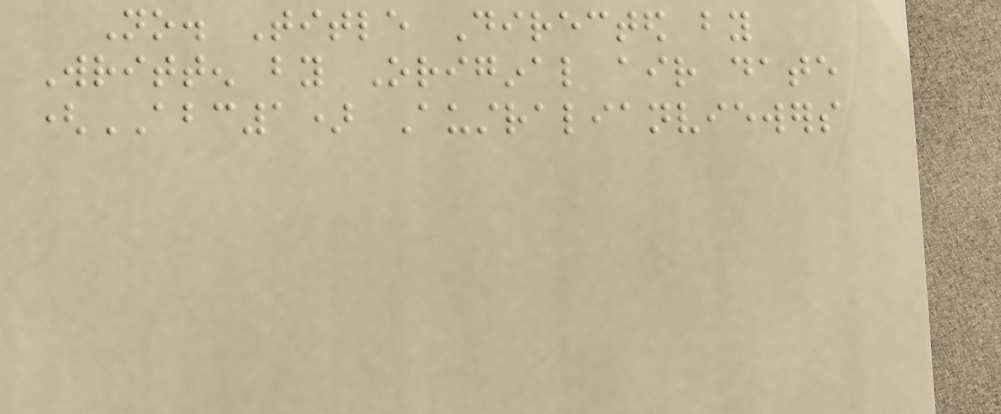No. Title Directed by
Written by Original air date
(ABC1) Australianviewers
